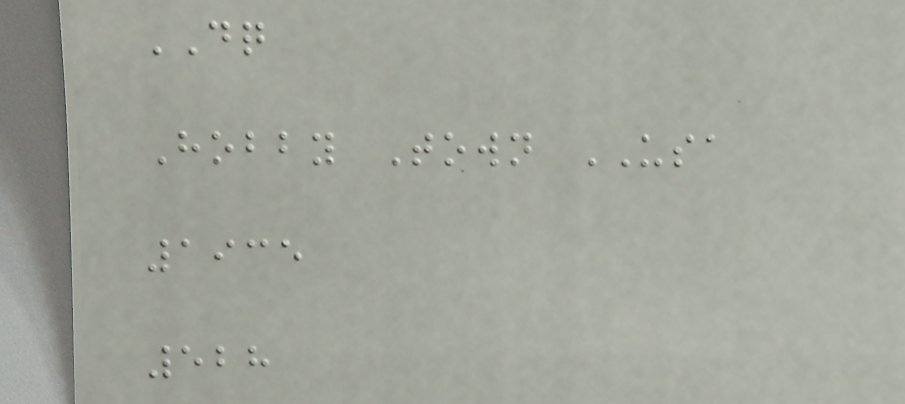DQ
Hobby Town USA
1935
528
